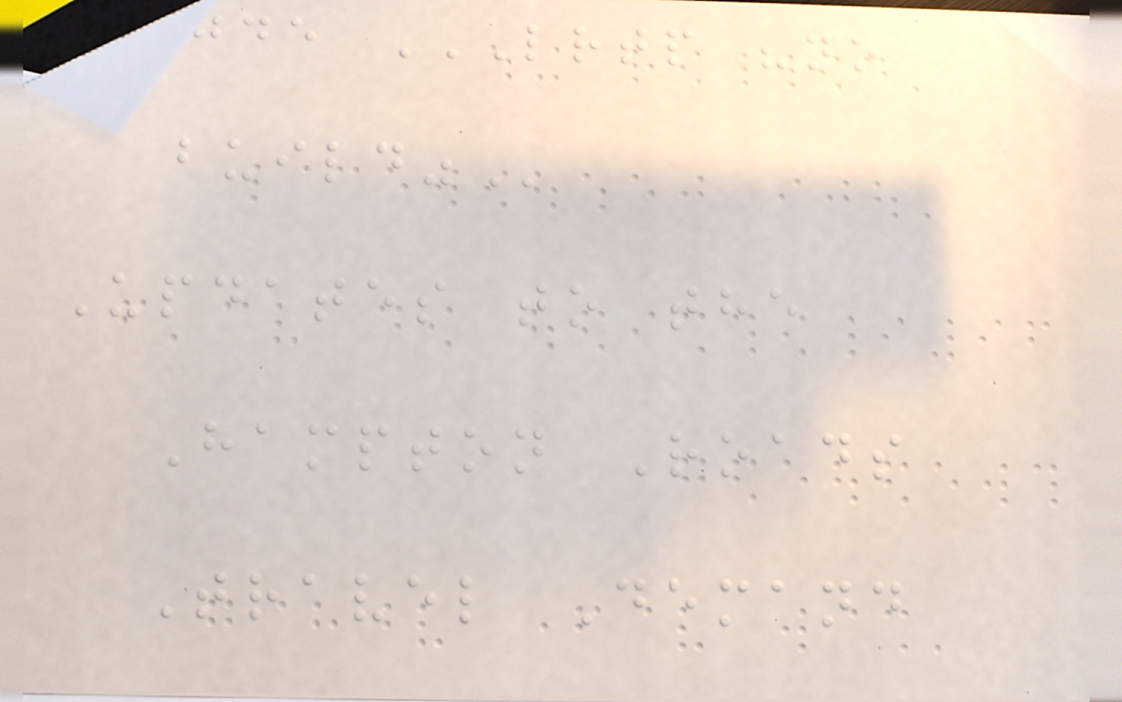2045 LRTP "NO
BUILD"
Updates to the
Hampton Roads
Travel Demand
